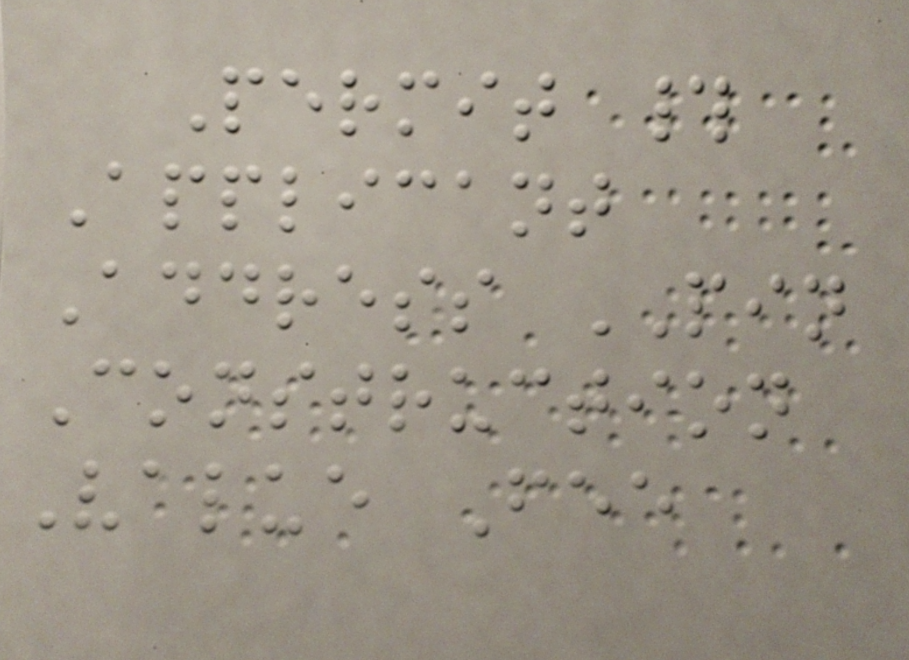Permit #
Applicant
Address PIN
Construction
Value Fee
